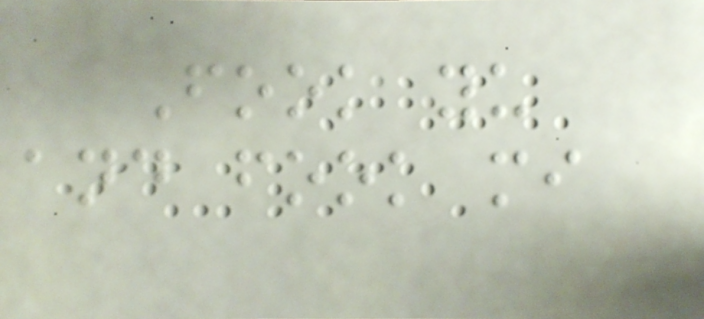Fook yu
and fook mi
